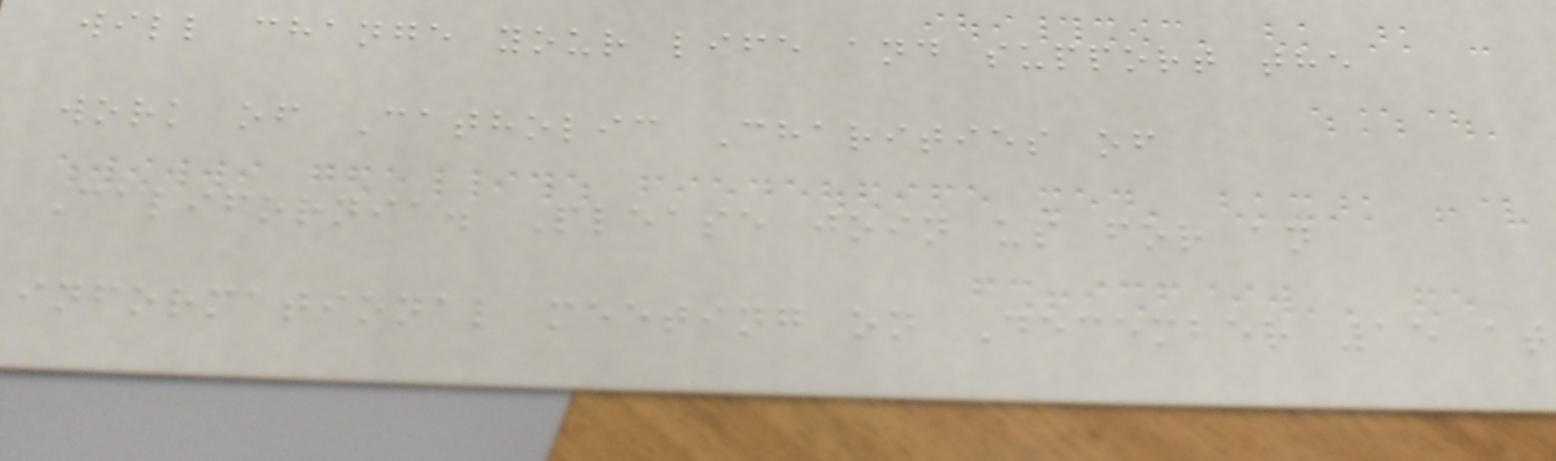will change your life and support the
work of Catholic Charities of
California. Please join us for an
informational meeting on December 15 at
